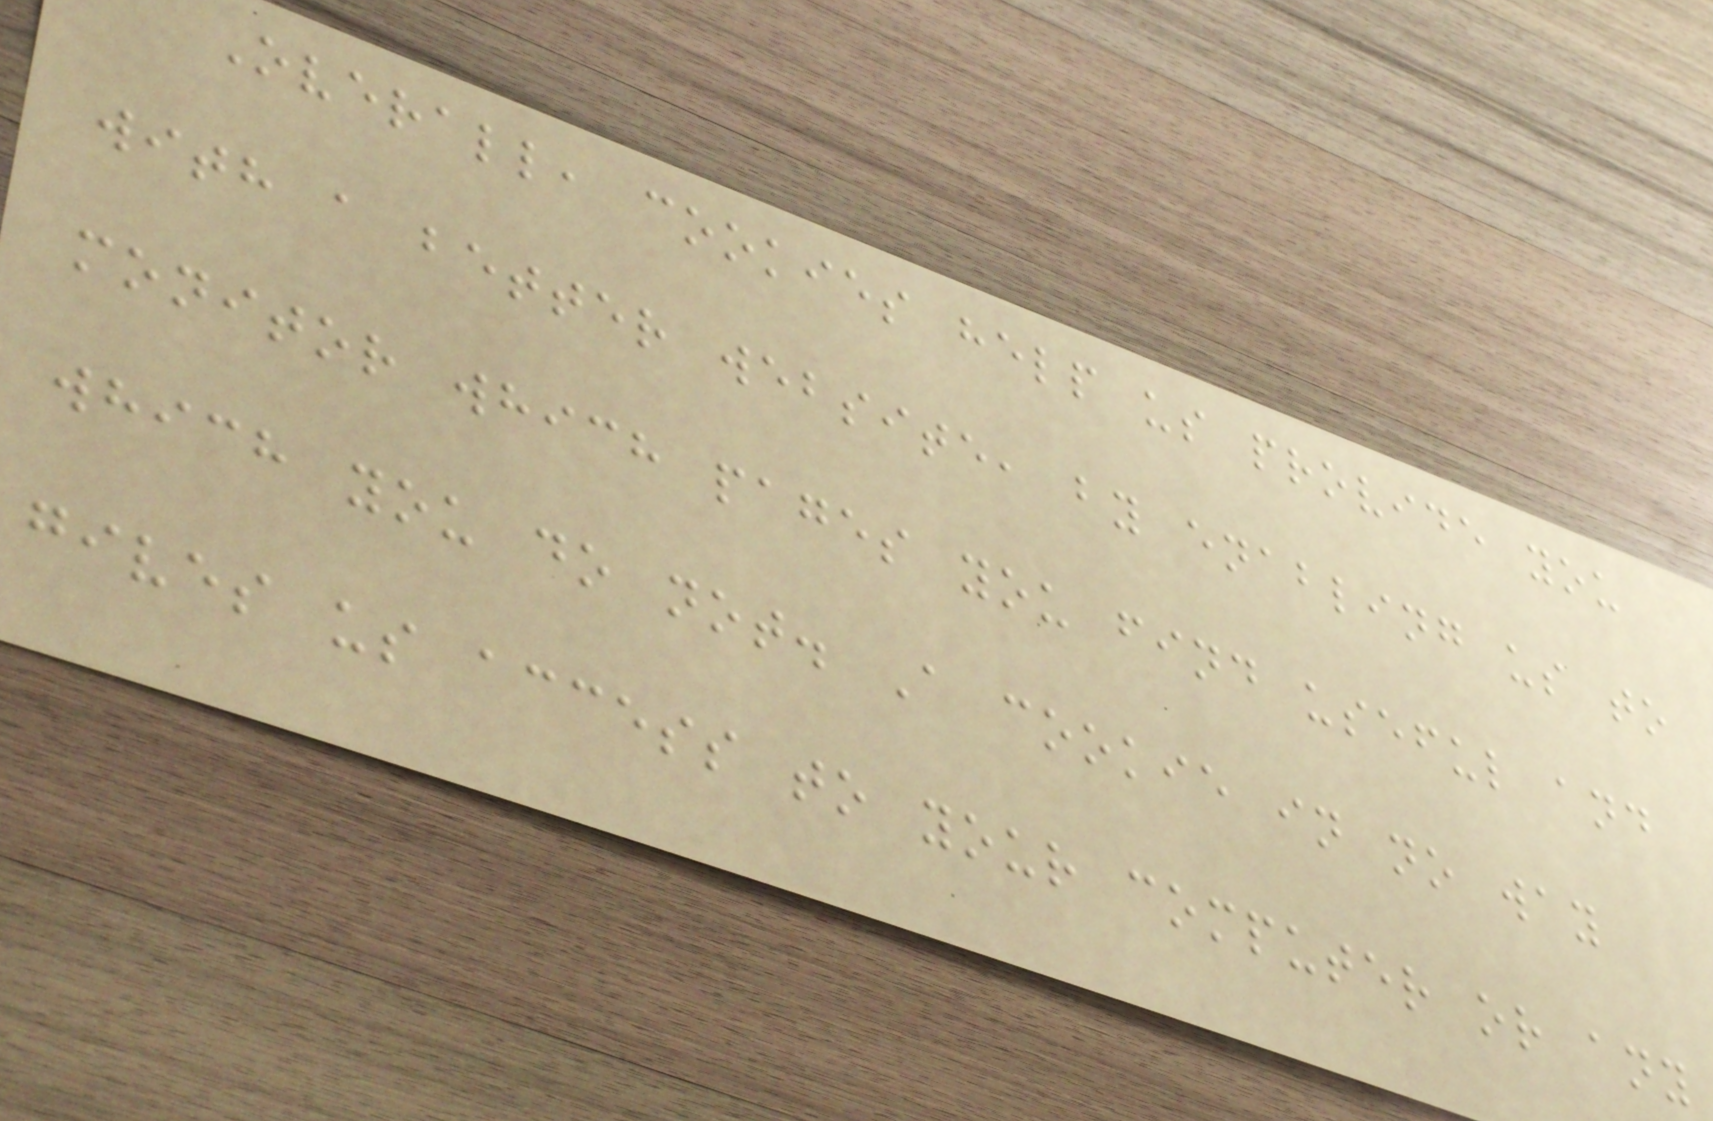Overall, cookies help us provide you
with a better website, by enabling us to
monitor which pages you find useful and
which you do not. A cookie in no way
gives us access to your computer or any
